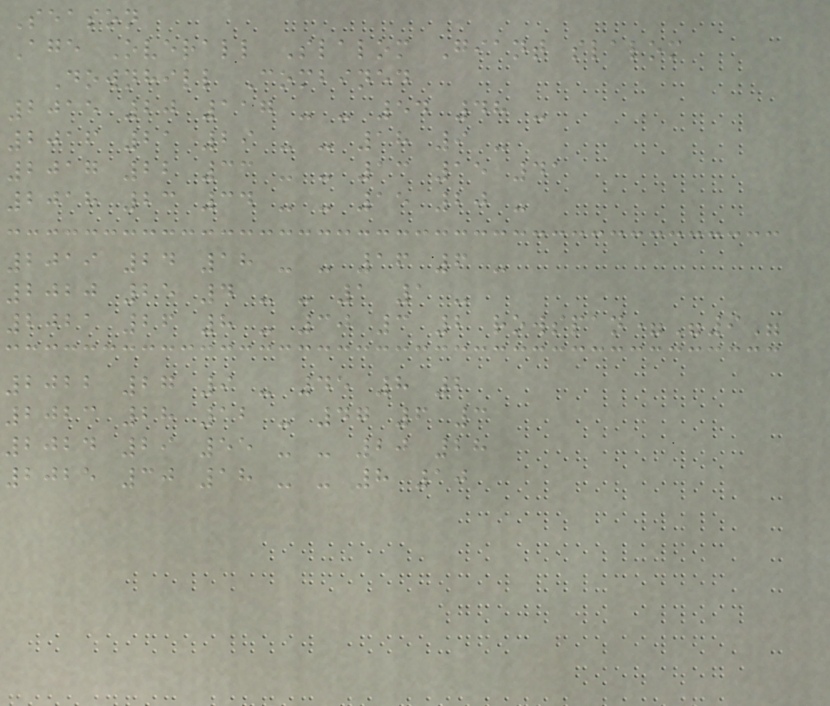Season
Age Overall Slalom Giant slalom
Downhill Combined
2015 20 117 - - 54 48 -
2016 21 29 - - 18 9 -
2017 22 33 - - 13 15 41
2018 23 34 - - 15 20 -
2019 24 18 - - 16 6 -
2020 25 4 - - 1 1 -
2021 26 8 - 30 3 2 rowspan="9"
2022 27 9 - 45 8 2
2023 28 12 - 47 6 3
2024 29 55 - - 20 28
2025 30 18 - - 8 10
